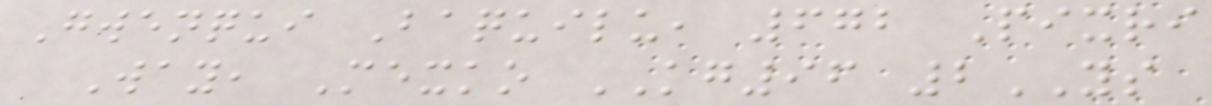Gwenqui Baquilu, 672 Pixri
Way, Mexko KG96 2YS
